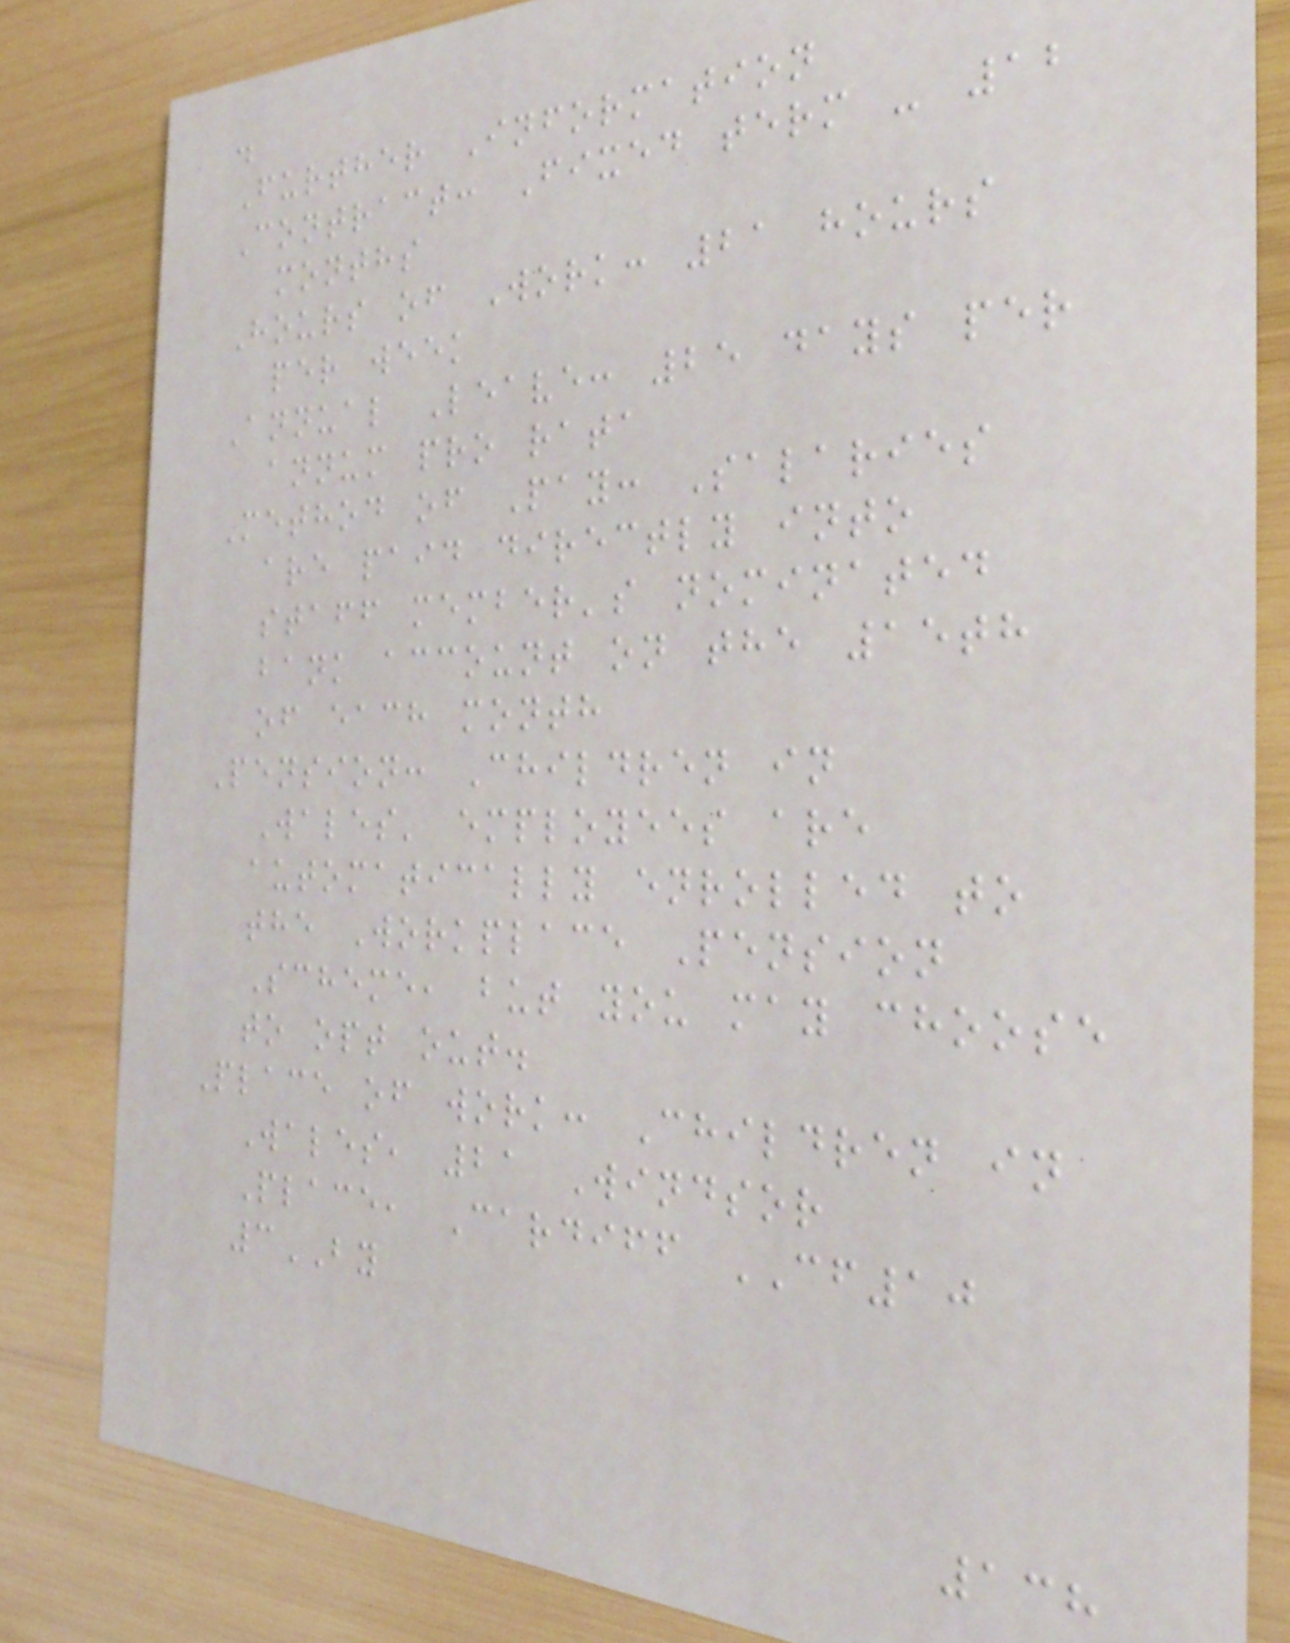.
Further Information
Contract: Fixed term - 12
months
Hours of Work: 21 hours
per week
Annual Leave: 25 days per
annum pro rata
Method of Pay: Salaries
are paid directly into
staff member's nominated
bank account on the 15th
of each month
Pension: Children in
Wales' employees are
automatically enrolled to
the Workplace Pension
Scheme, but you may choose
to opt out.
Place of work: Children in
Wales, 21 Windsor
Place, Cardiff CF10
3BY
138
